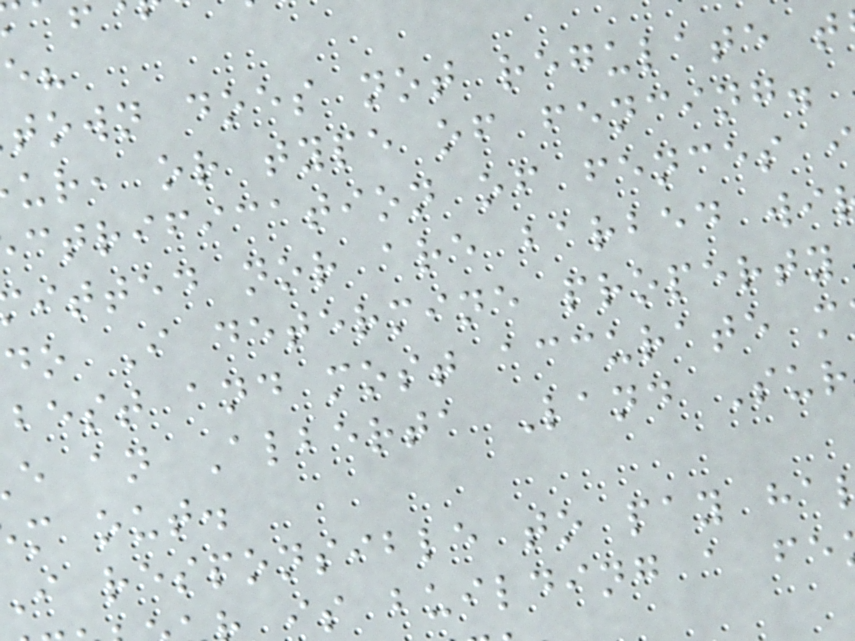town does not regulate t
ur, or type of fencing.
ctrification of fences i
itted nor are barbed wi
do I determine property
best and most accurate m
e an Alberta Land Sur
m out.
i responsible to pay ha
is building a fe
